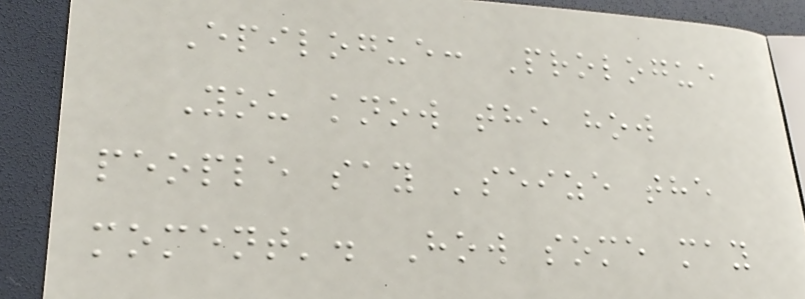Epilogue: Prologue
You know the how
people say 'seize the
moment'. How some may
